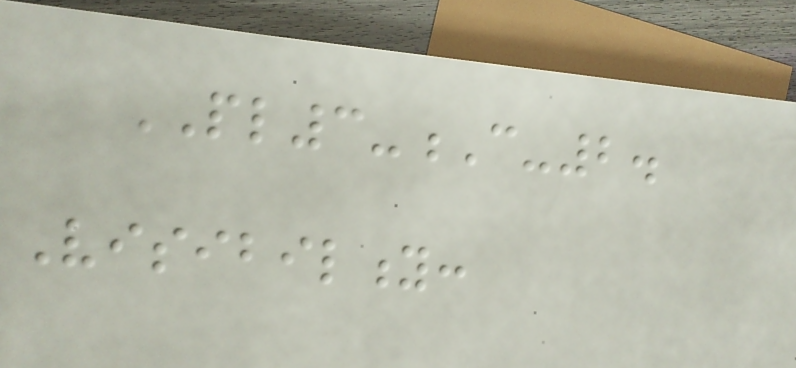PL3-C-2.
Visibility:
